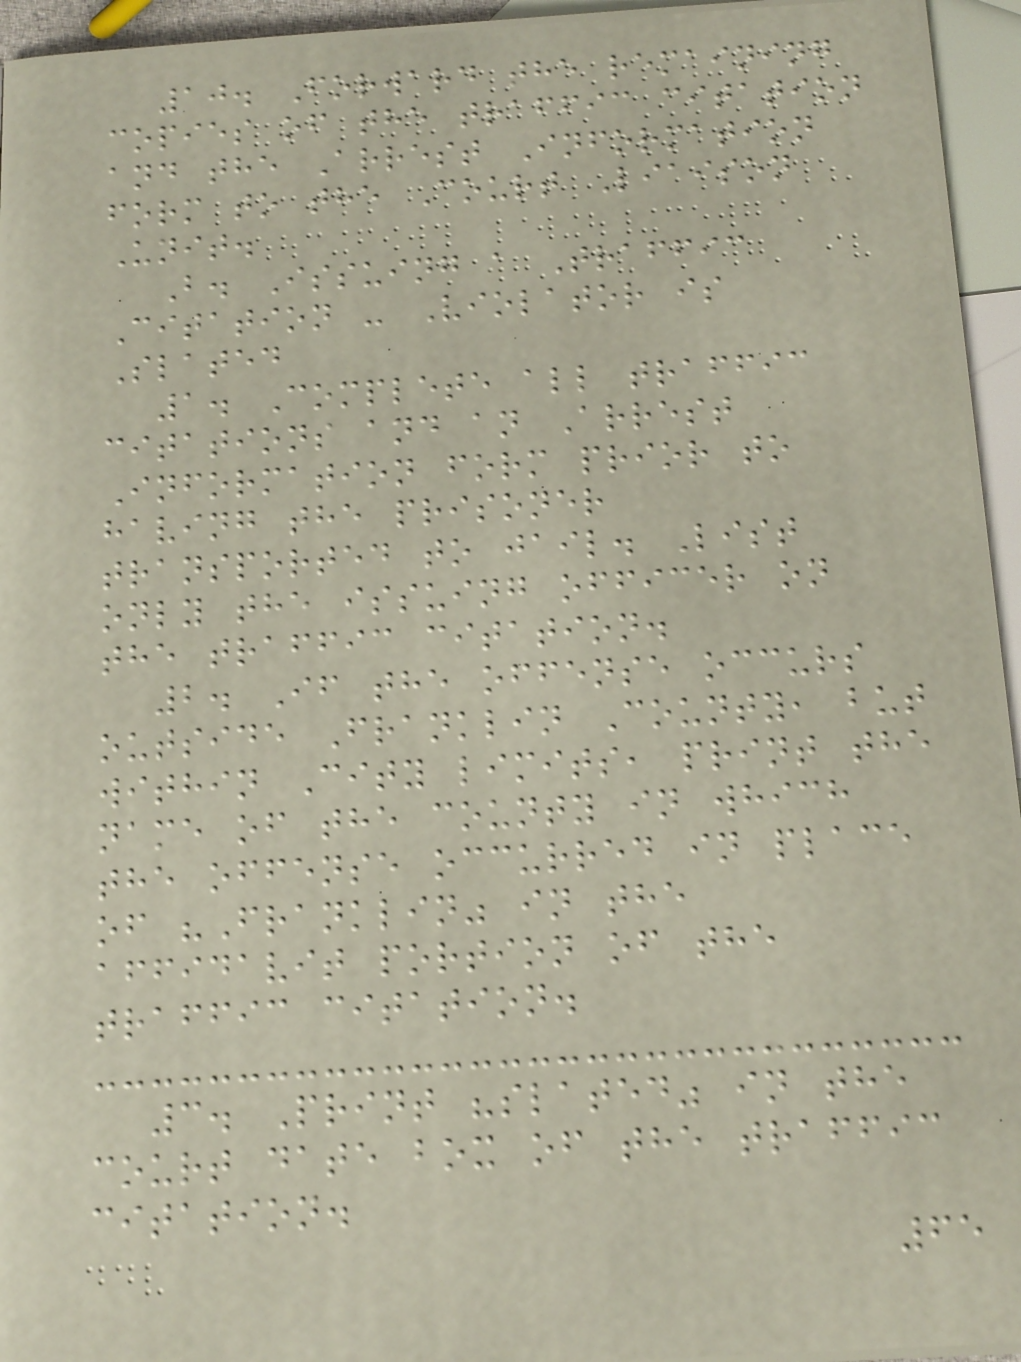10. Forward the remaining
copies of the traffic citation
and the Arrest Information
form to the Court Liaison
Unit.
B. Issuing a Traffic
Citation - Violator is
Slated
1. Complete all traffic
citations and an Arrest
Information form prior to
having the prisoner
transported to jail. List
only the issuing officer on
the traffic citation.
2. If the offense occurs
outside Franklin County, but
within City limits, print the
name of the county in which
the offense occurred in place
of "Franklin" in the
affidavit portion of the
traffic citation.
3. Print "slated" in the
court date box of the traffic
citation.
65
